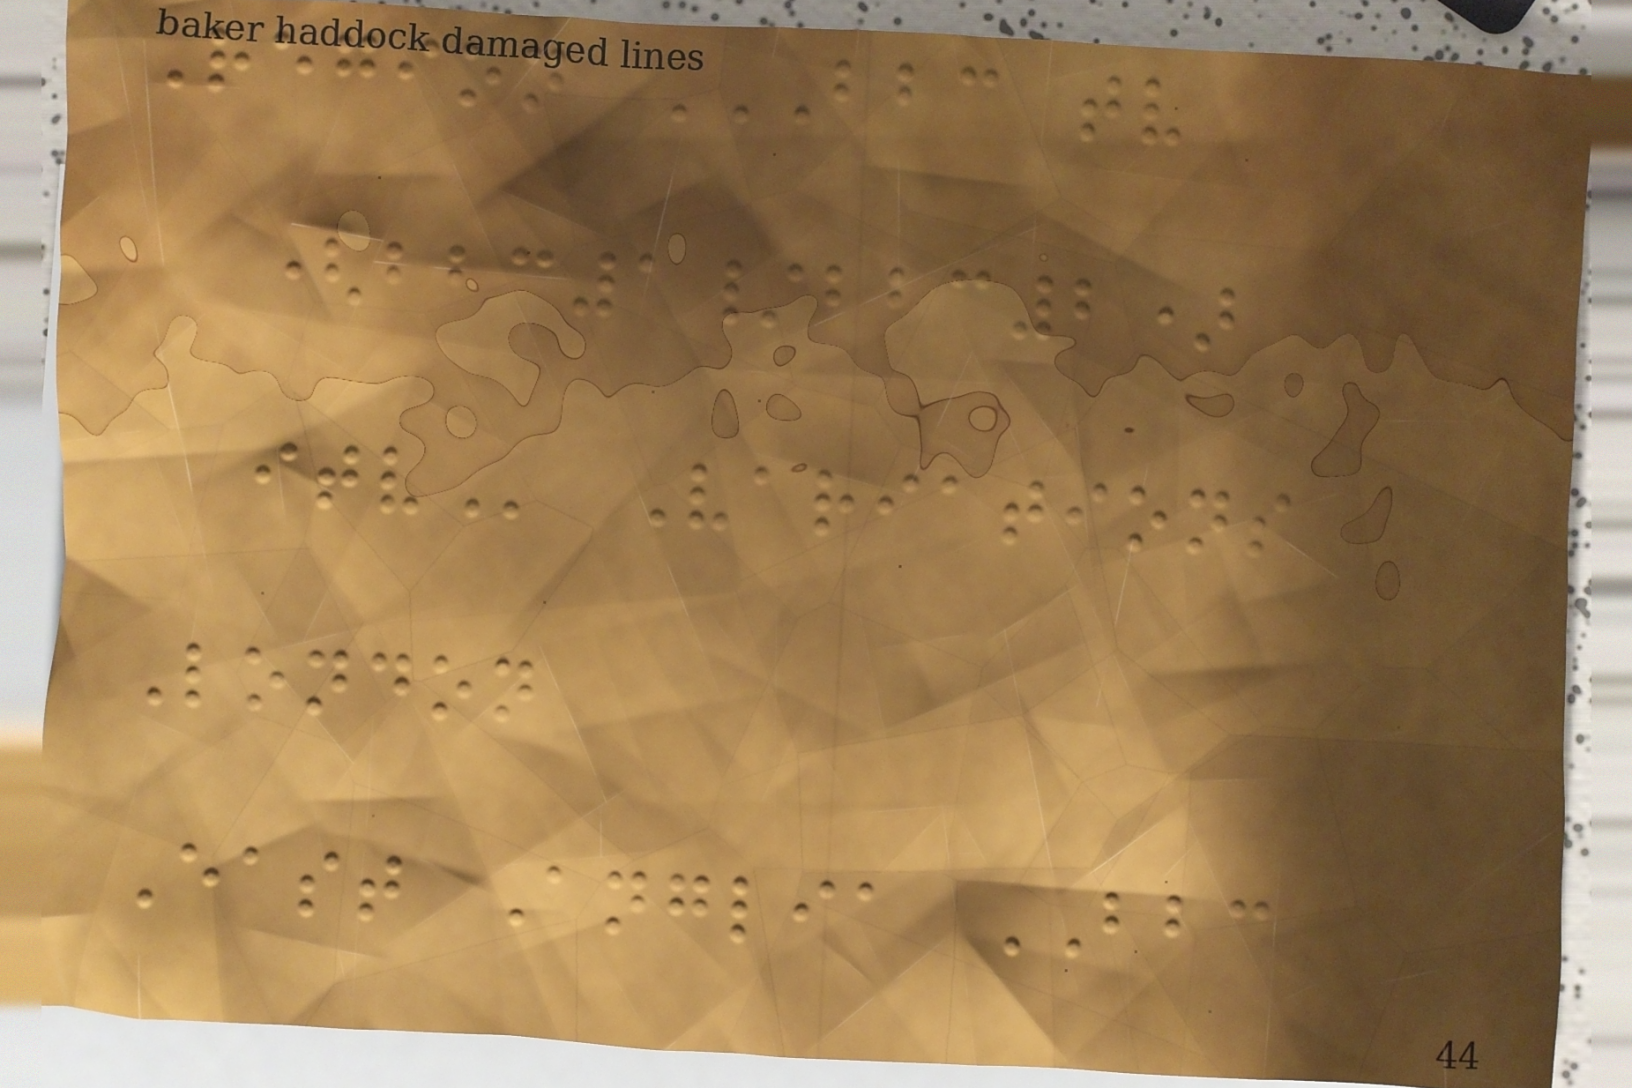Region BBC TV
(BBC1/BBC2)
ITV Variations
London
East Anglia BBC
